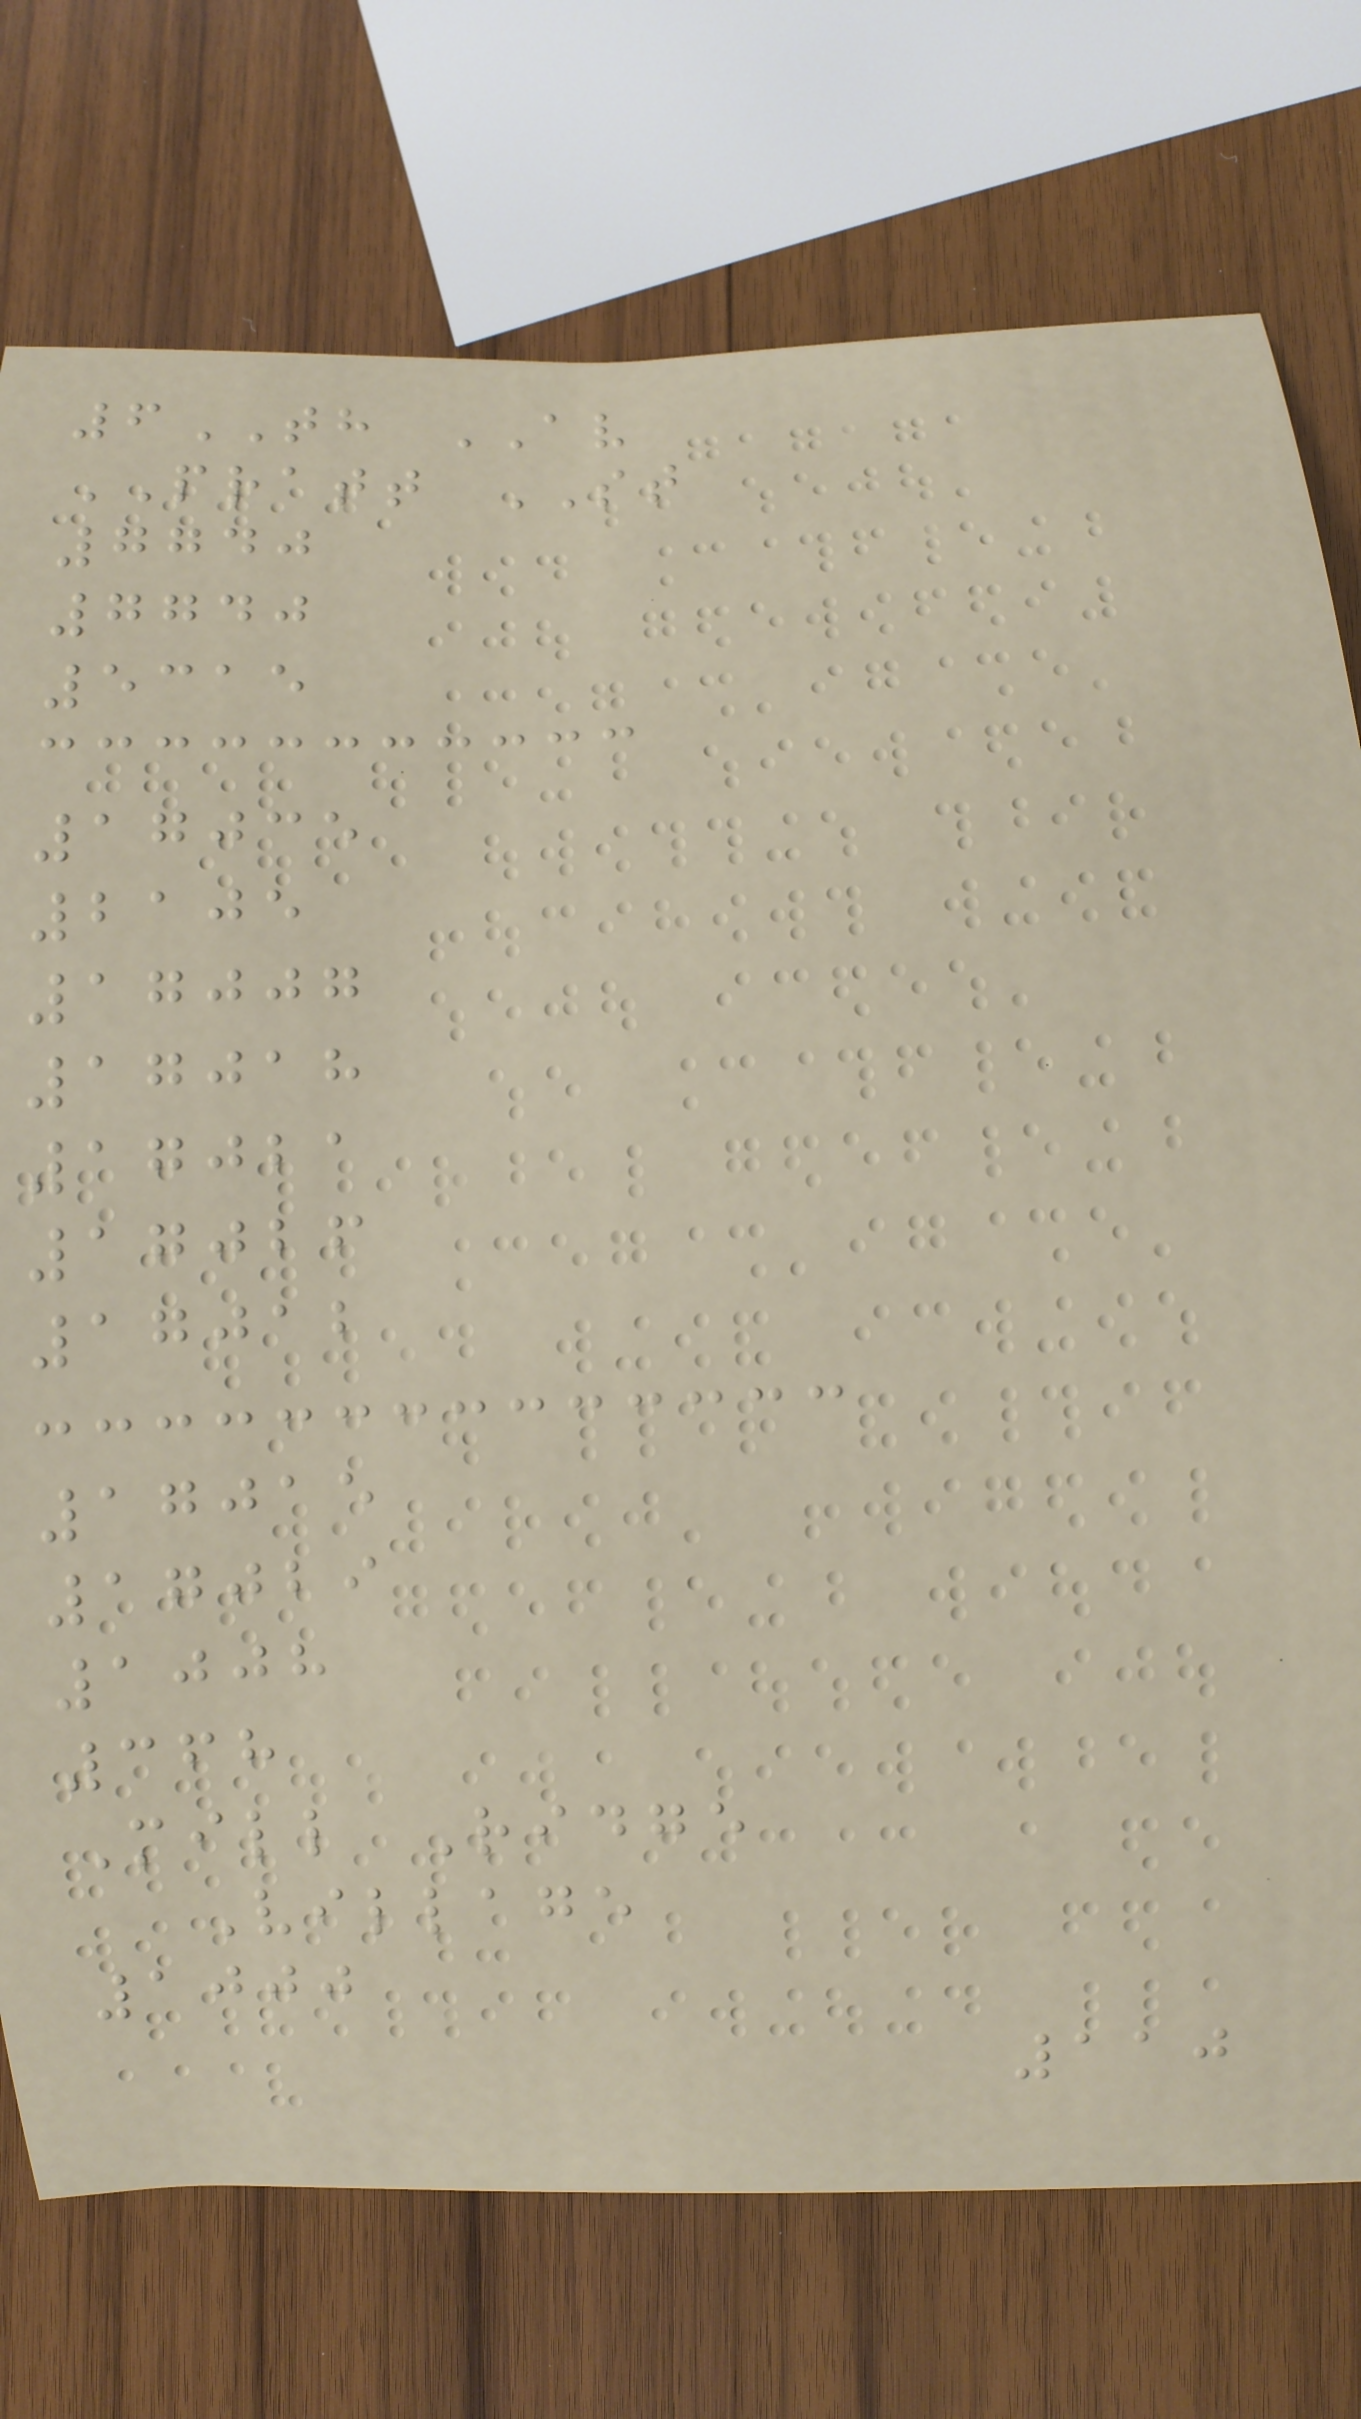6TH AV
PRATT ST
7740
7740
5315
17035
2105
17007
17018
17021
17026
17012
17015
17029
1008
368
Mill Ridge
Village
1000
110
